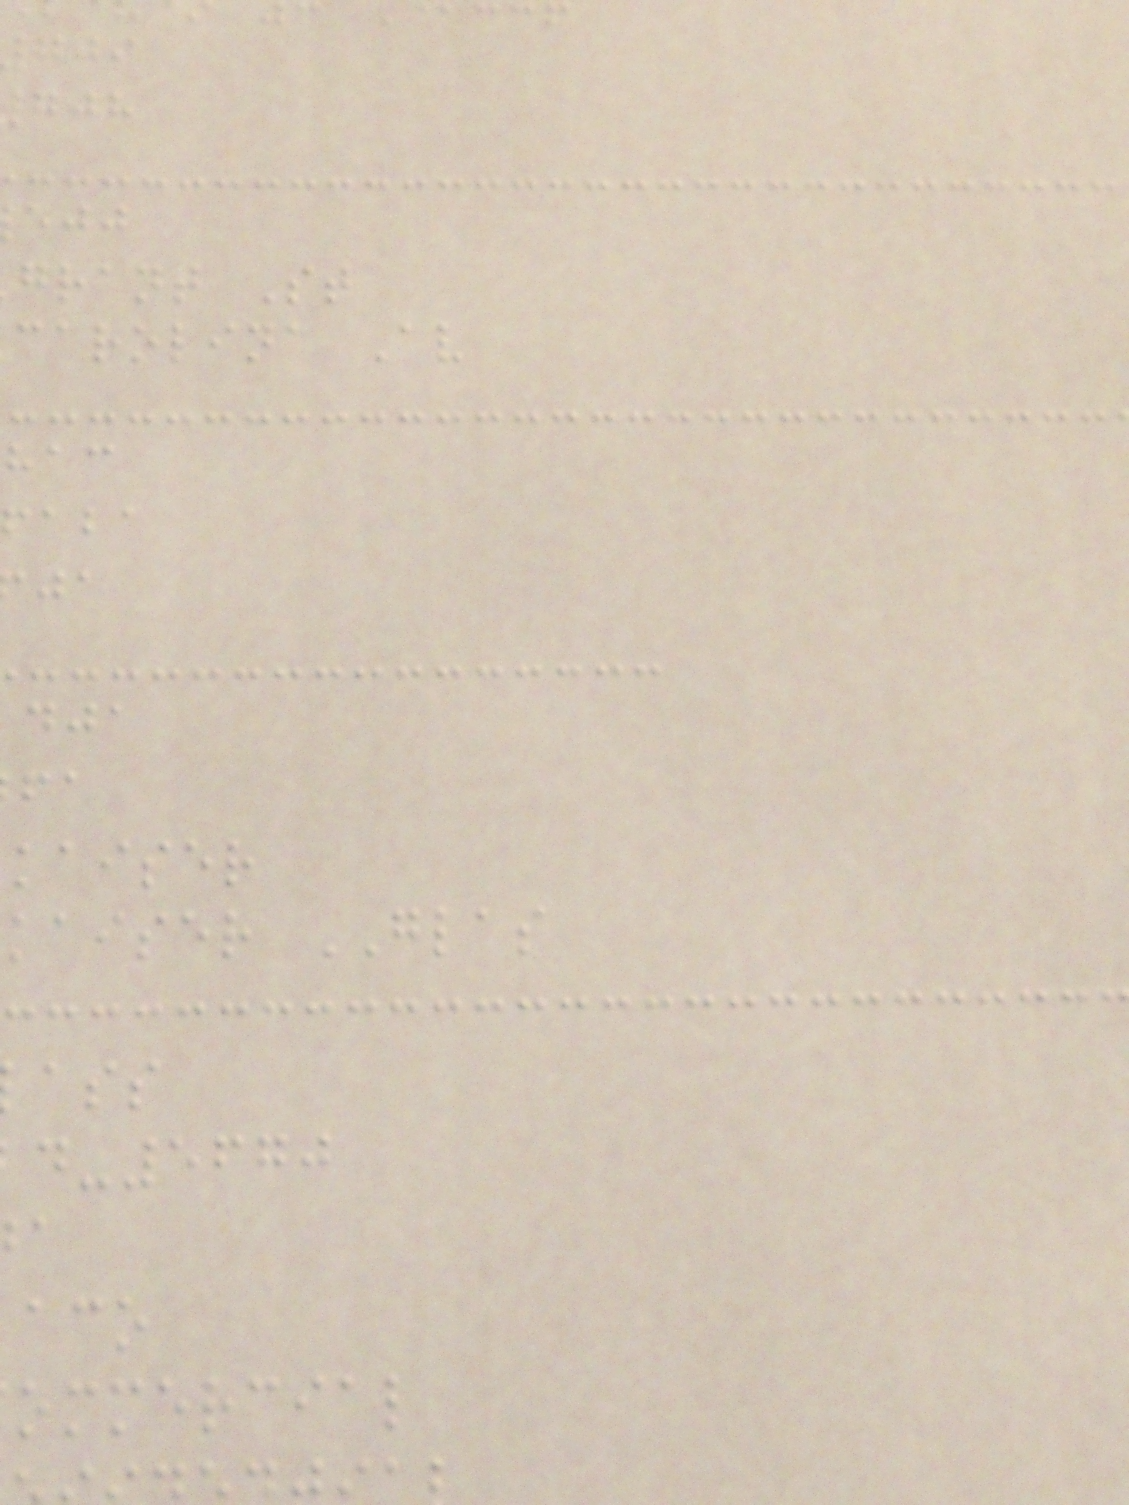grant St
carolina Av
kaiser
kaiser GLAS
-5670
ommercial
